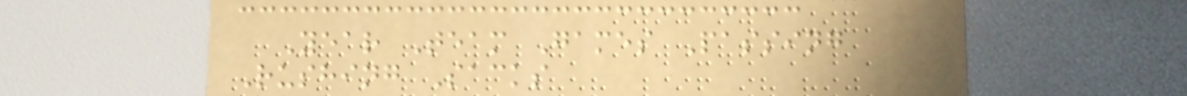Year Team Games Passing
Rushing Sacks
